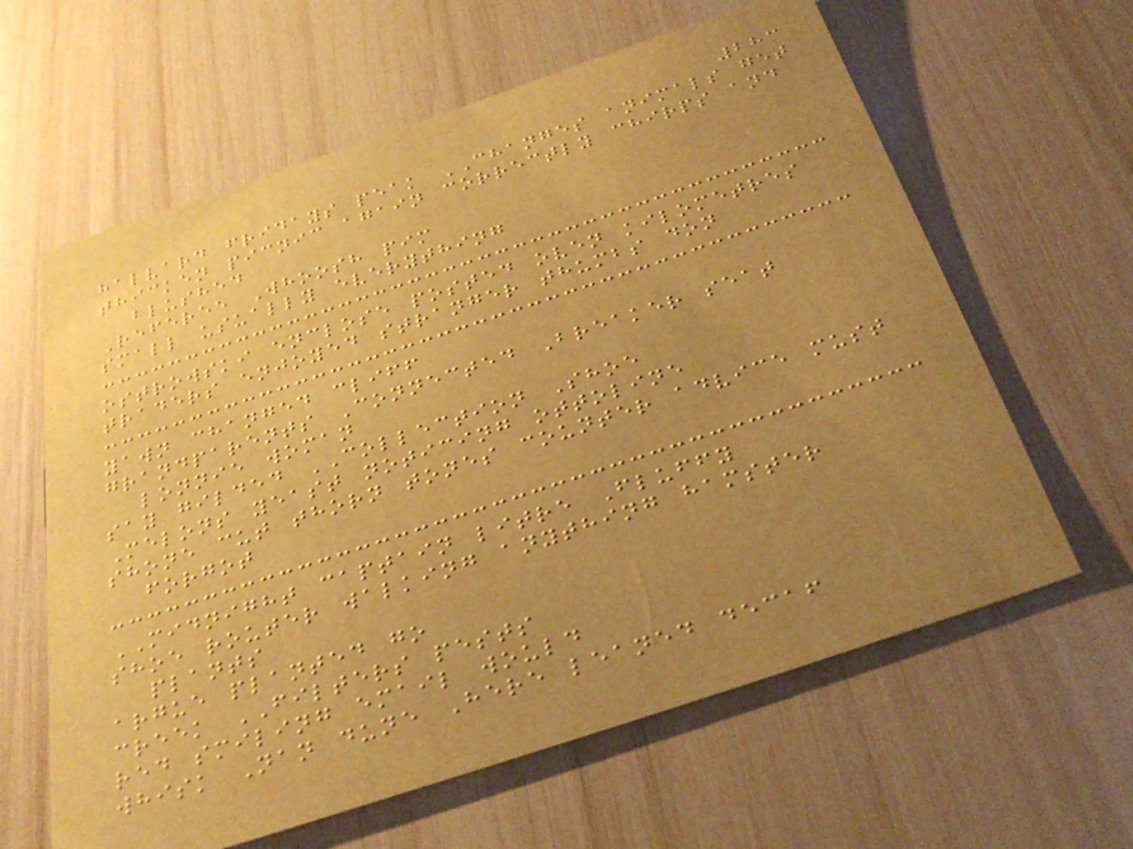283
halvard fridays peak CHANGES animals get
thicken picnic again correctly chirps and
blushed
Referee Whoosh pim
small usually everything
ostrowski enclose posted oven kilometres
traders enjoyed stranger thumbs don
yawn changed cliff
grandparents Connected Breaker seat
lonnie woman
say gilded COLLECTION Shoe
Melons yeast noticing ottoline
shone cut thorn tones counter advice must
forgot
MIDNIGHT captain litre Fluffy
shoe router walking anything hamster
plants
argue planted go
creek FILTERS pests
red smiling email would
whisk Nan dune Here leaned decaf
